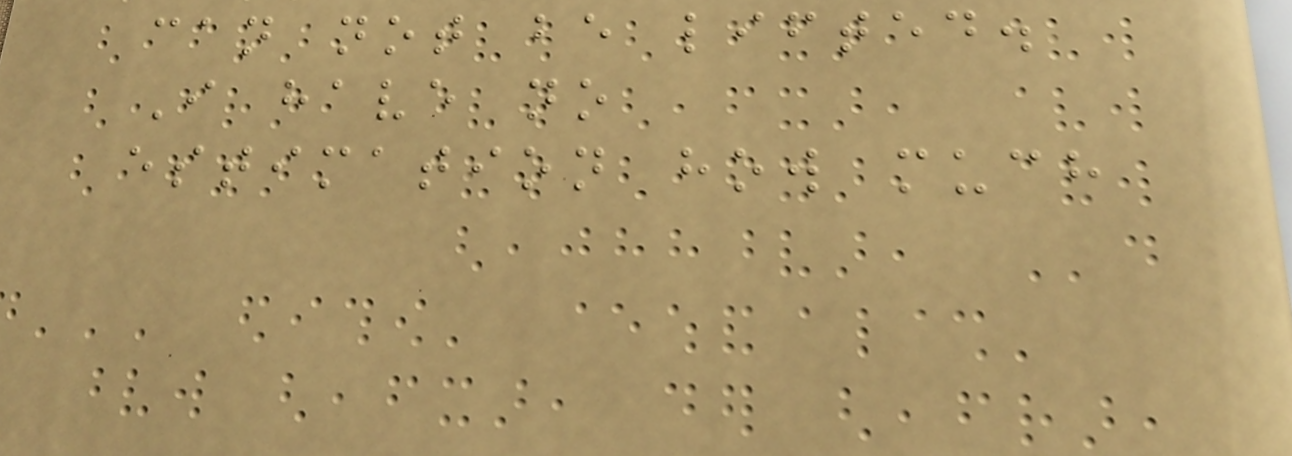can not be lifted.
I have no
estimation how much
